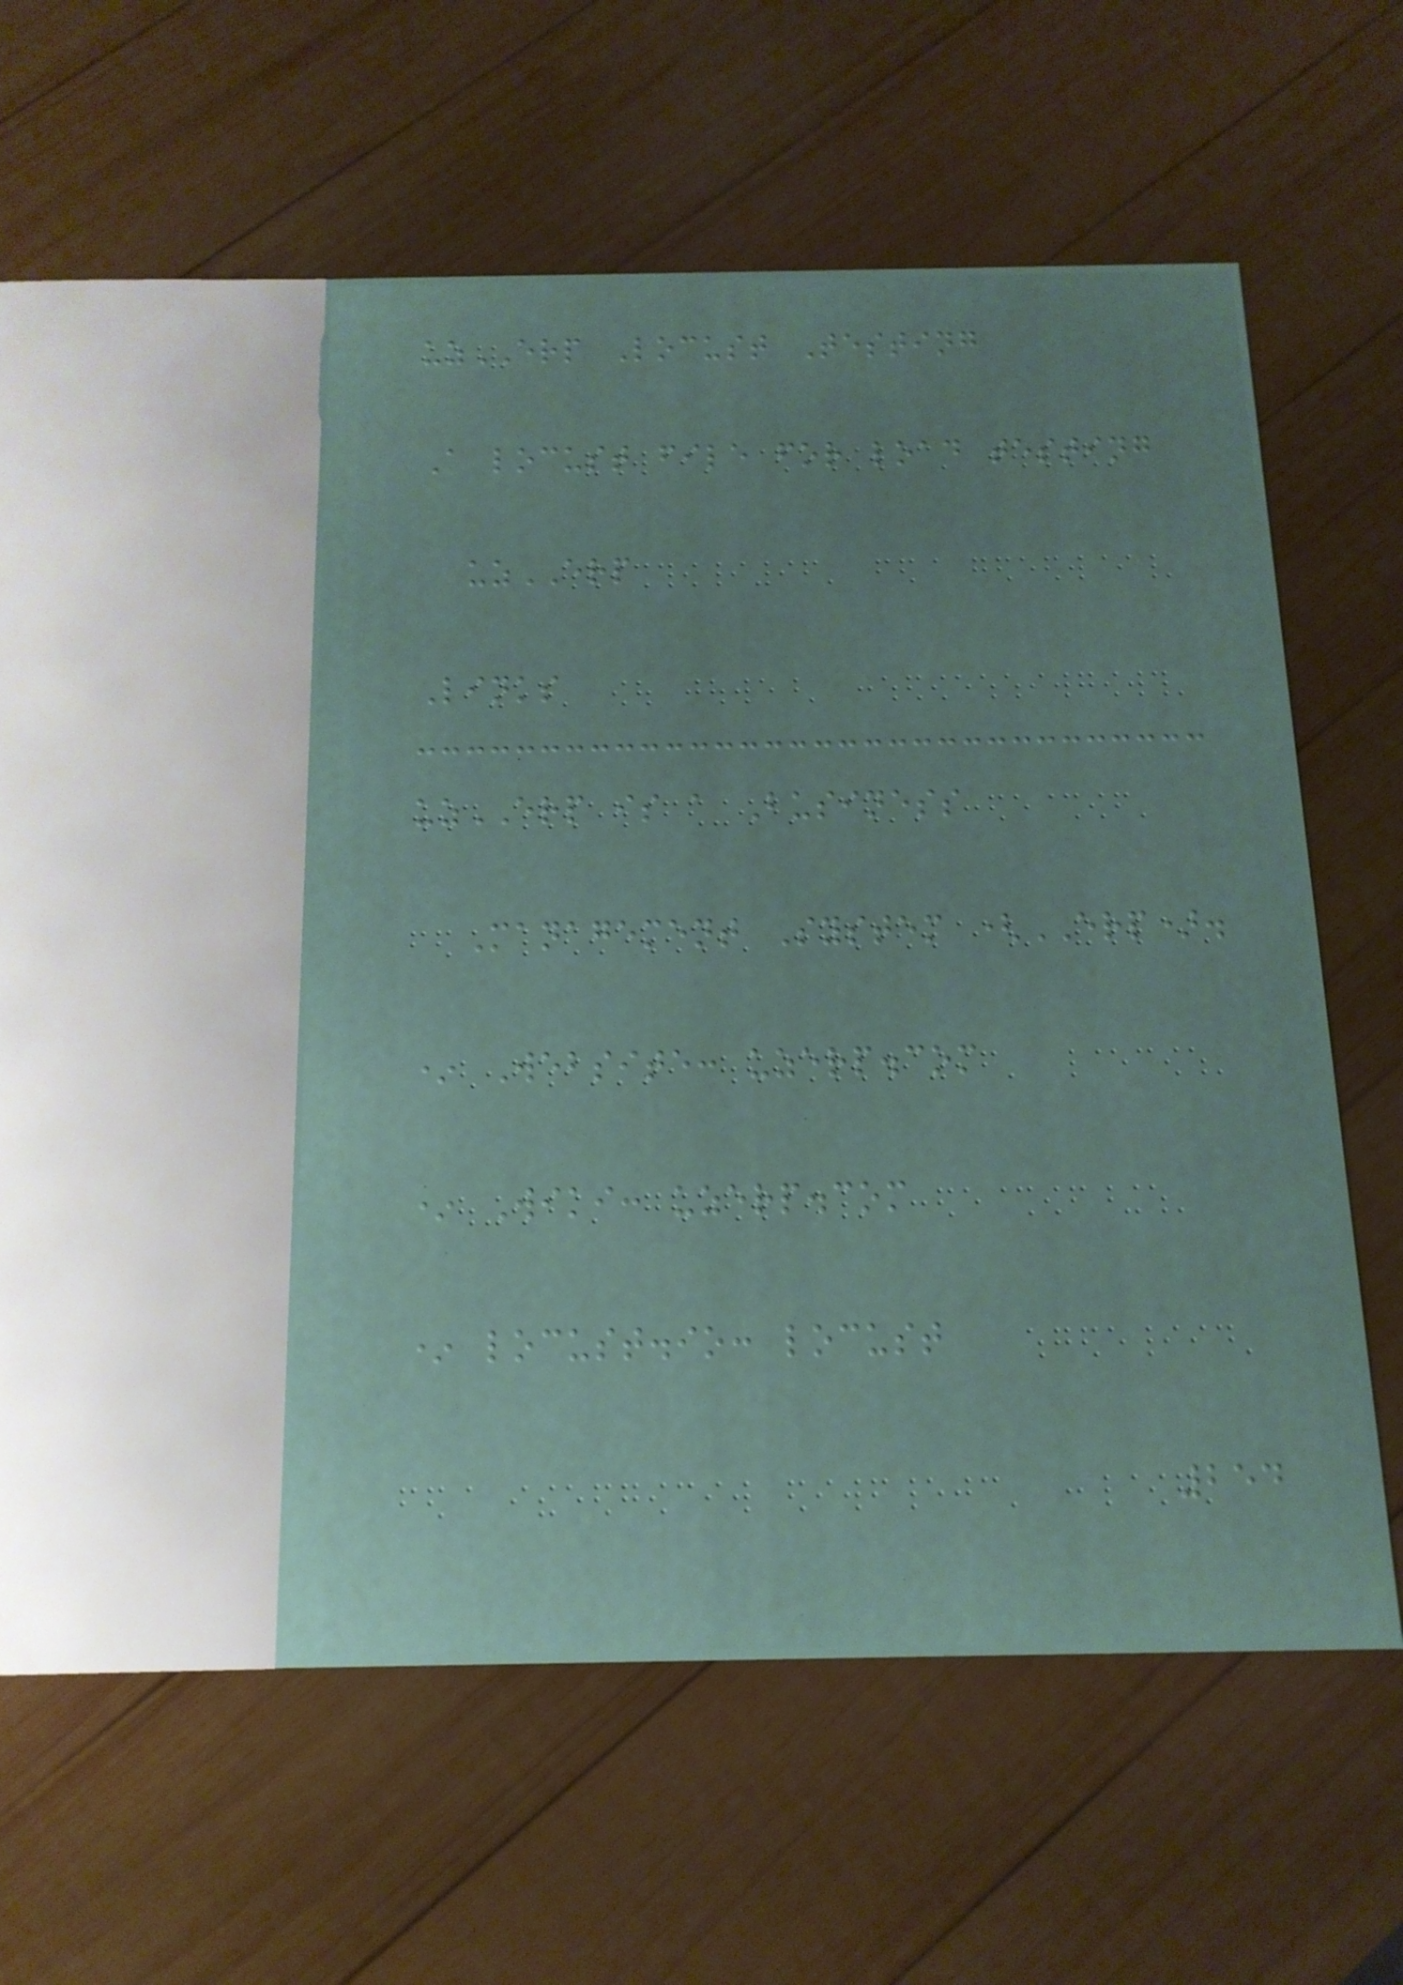uzERP Locust Testing
A locust file for load testing
uzERP
Links
uzERP is a Business
Management System (ERP).
* Website: uzerp.com
* Wiki: uzerp.com
* locust.io: locust
254
